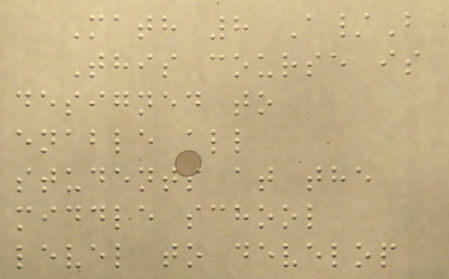Math 8 A/B
This course is
designed to
enable all
students at the
middle school
level to develop
